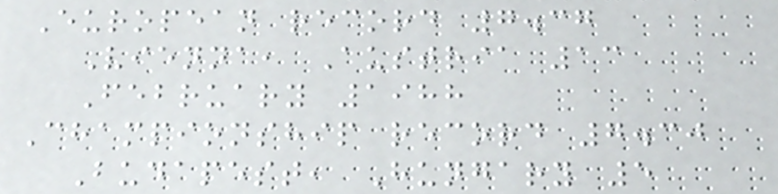European record 7.37
Vienna, Austria 13
February 1988
Championship record 7.30
Budapest, Hungary 5
